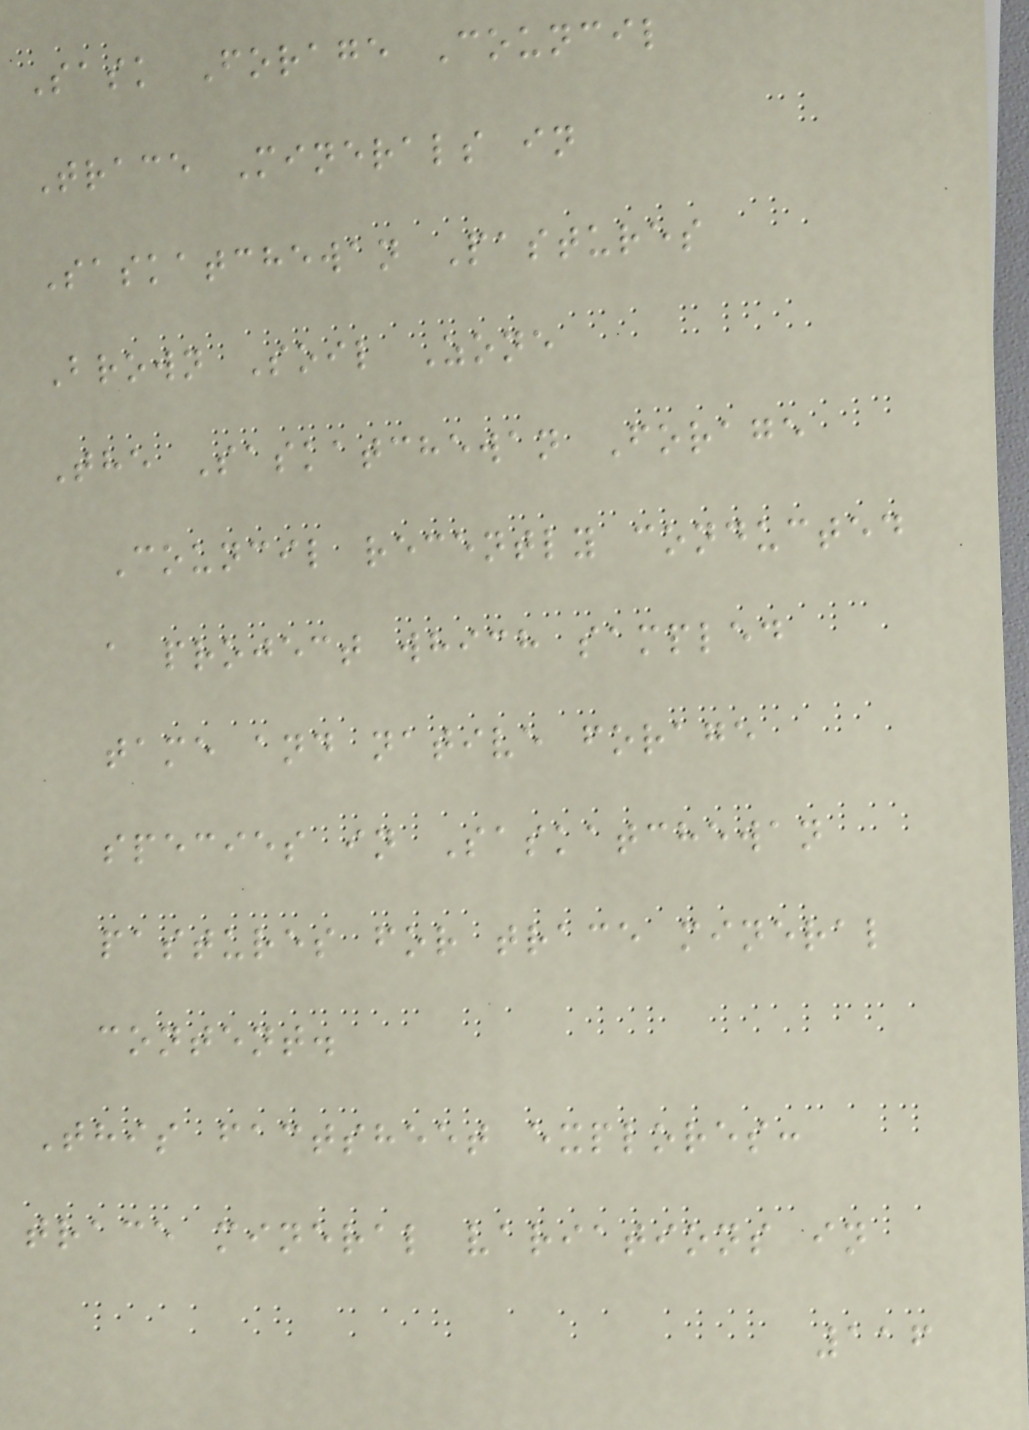Sask Forage Council
Trace Minerals in
Saskatchewan Pastures
Brown Soil Zone
The Saskatchewan Forage
Council recently conducted
a project which sampled
tame and native forage
species in Saskatchewan
pastures for trace mineral
content.
This factsheet explores:
trace mineral variations in
116
